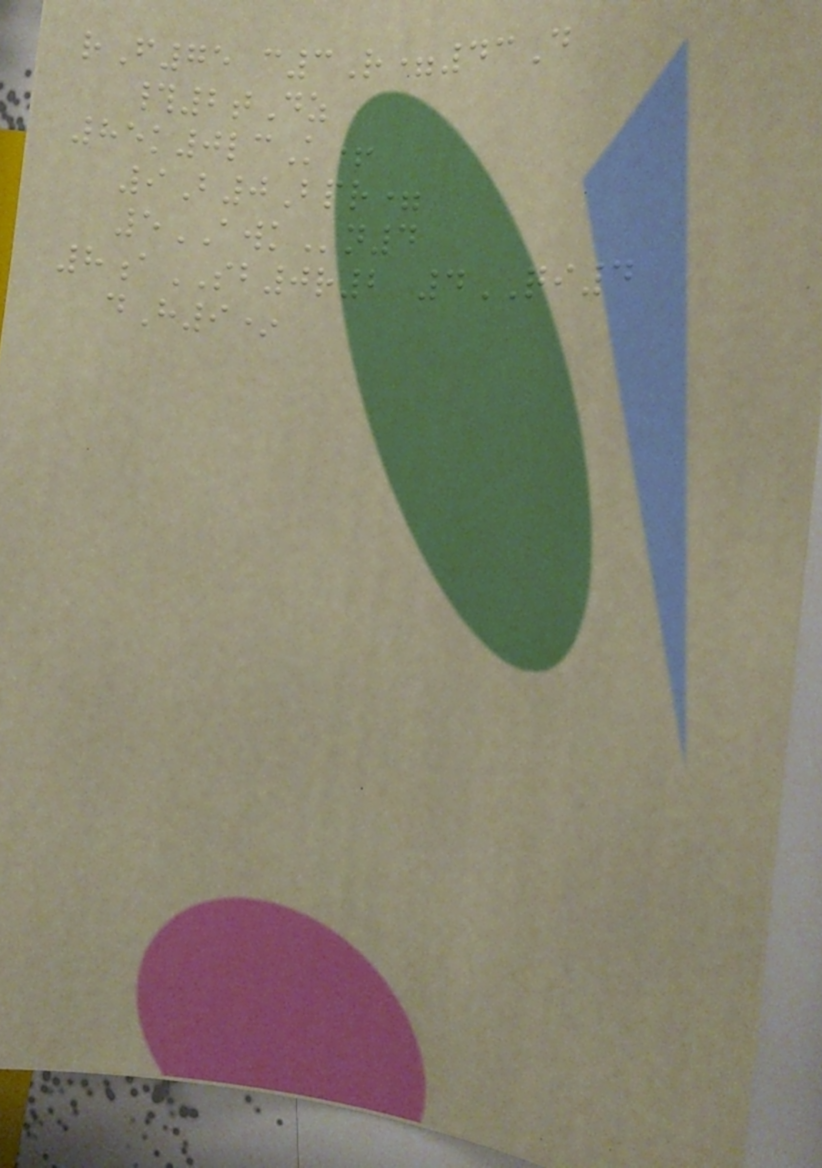rF75 c3R=43D
#2tDz
85k0lcK+
9B0Bpr=
5AWKn4
8aSB0r2 4QI4
dH9*
